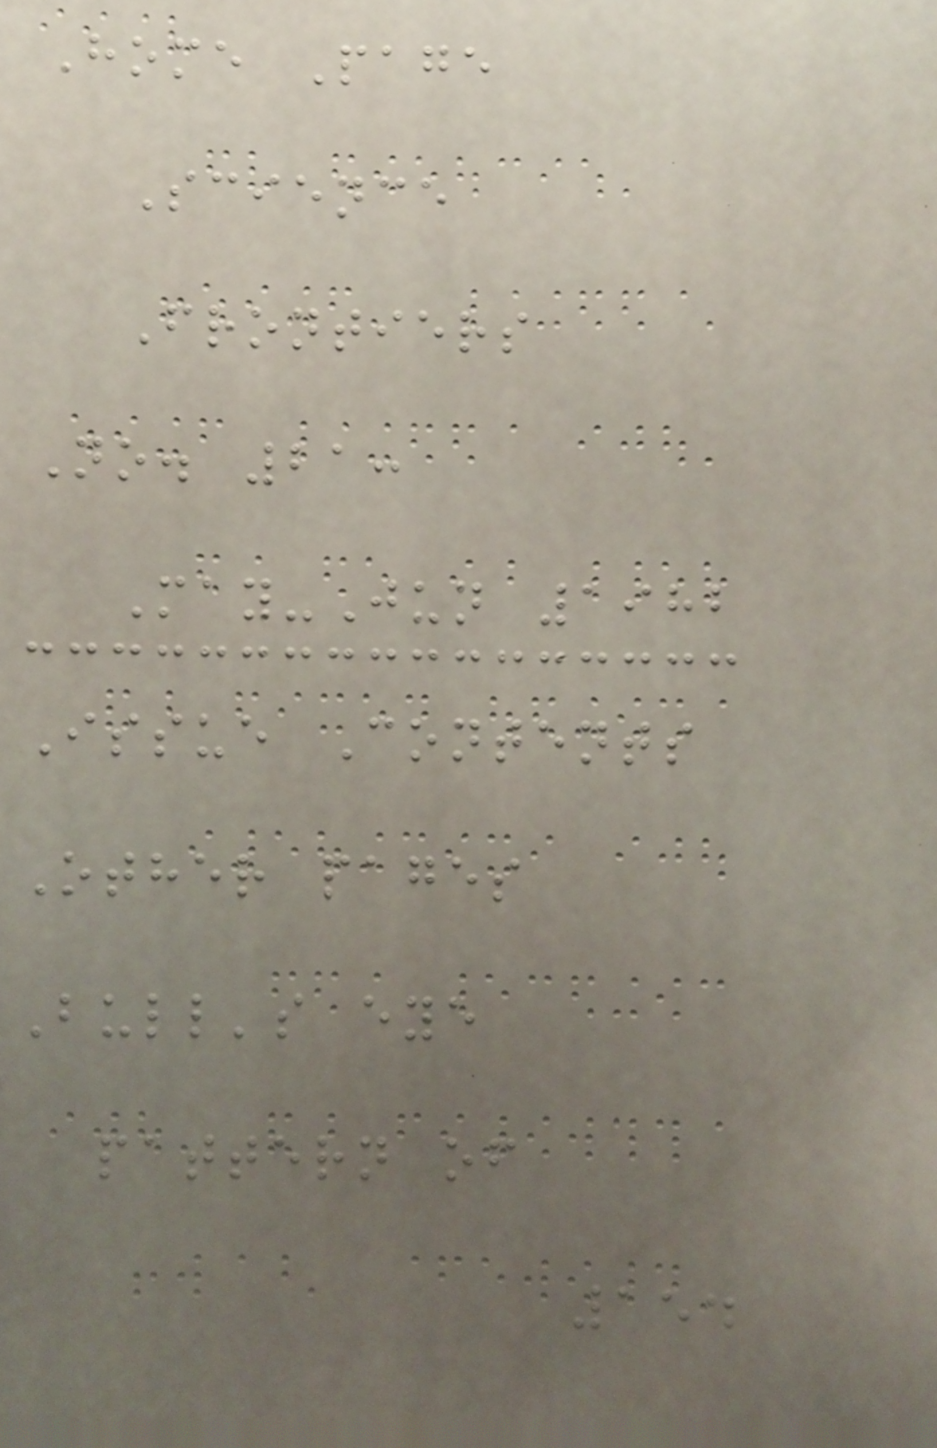Home Page
Science
Frontiers
No. 21:
May-Jun 1982
Issue Contents
Other pages
Bull's eye
pattern of
154
